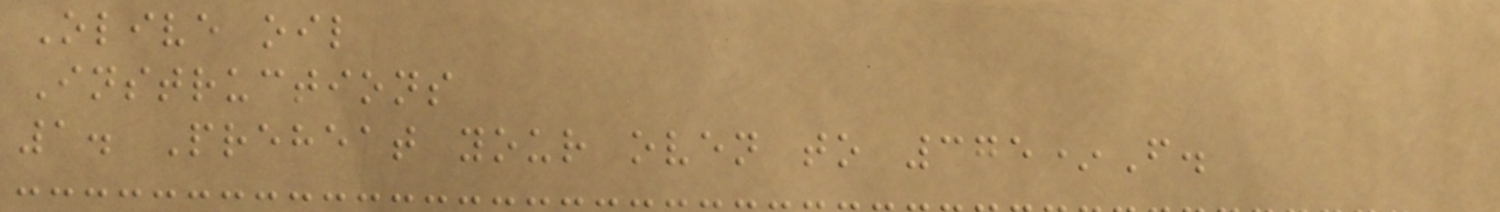Olive oil
Instructions
1. Preheat your oven to 375*F.
